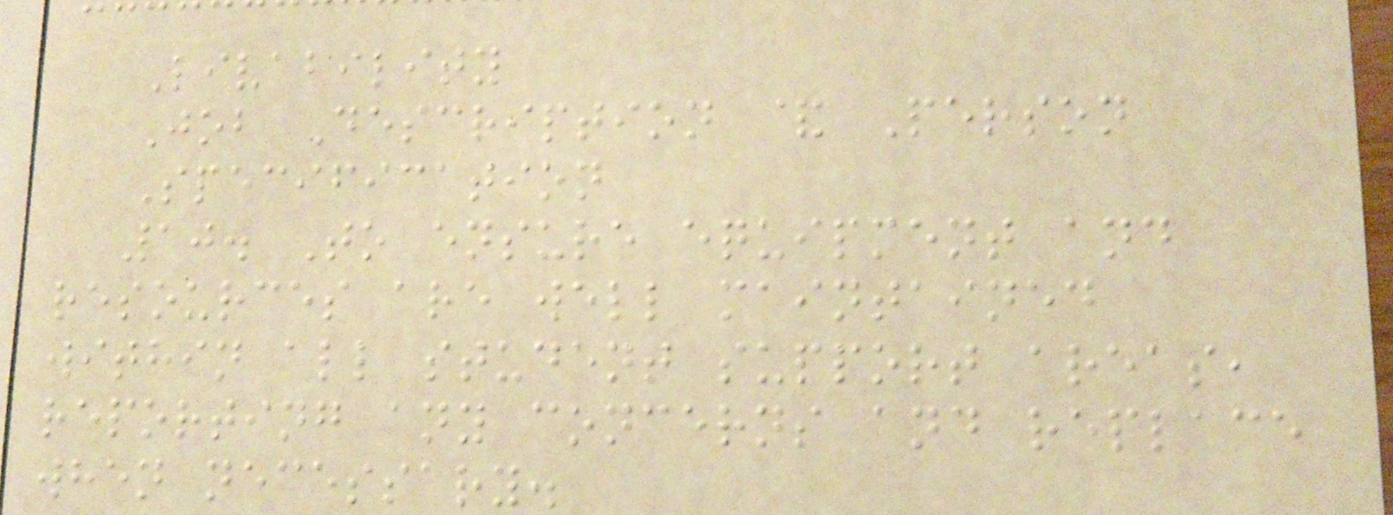Livability
Job Description & Person
Specification
10. To ensure equipment and
resources are well maintained
within all student support areas,
reporting any concerns and replace
when necessary.
